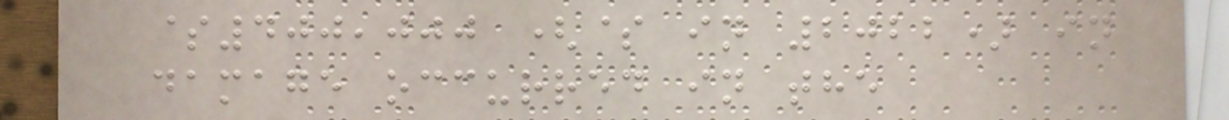$400,000 ($ in 2022) in
damage occurred in the
